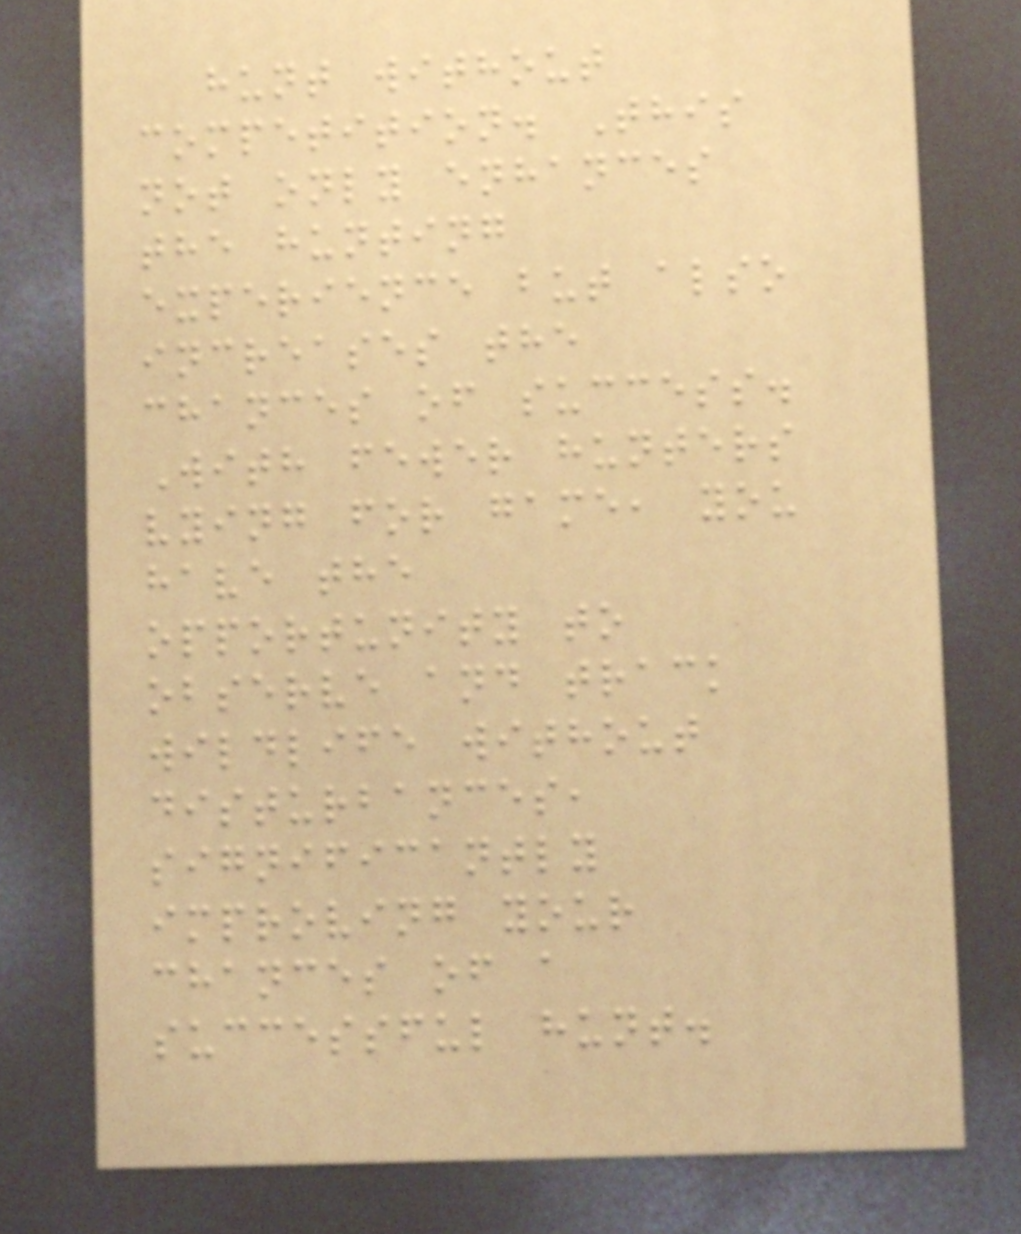hunt without
competition. This
not only enhances
the hunting
experience but also
increases the
chances of success.
With fewer hunters
vying for game, you
have the
opportunity to
observe and track
wildlife without
disturbances,
significantly
improving your
chances of a
successful hunt.
